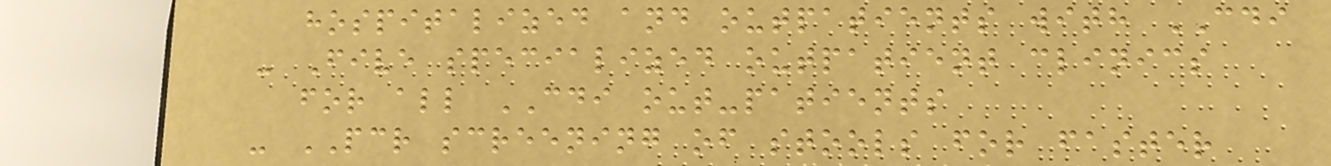hospitalized and outpatients with CDI
- Five specialized outpatient clinics
for all CDI out-patients
- PCR screening of stools for faster
